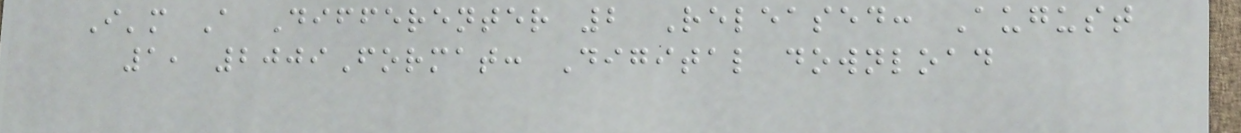I'm A Differenter 2 Released: August
1, 2009Format: Digital download
